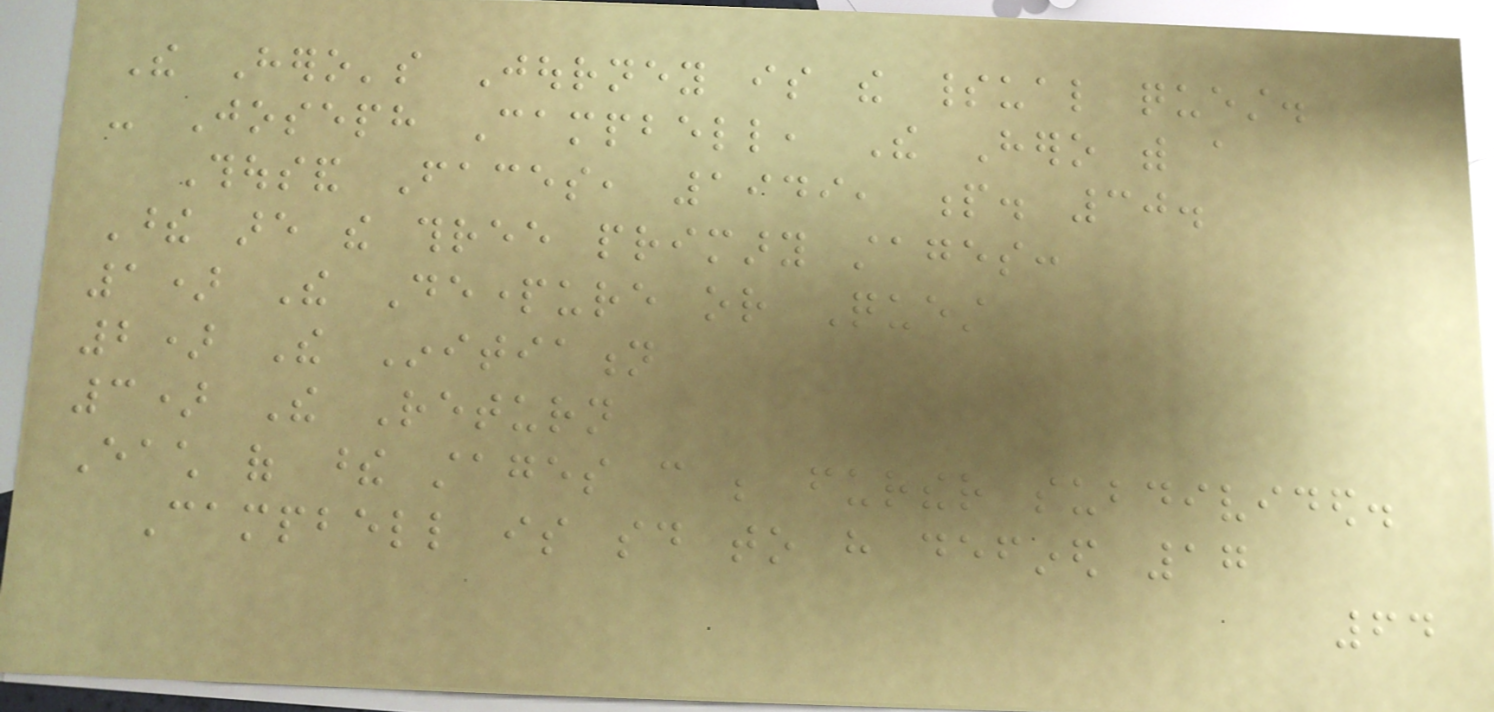The Hero's Journey is the spiritual quest.
- Joseph Campbell, The Hero with a
Thousand Faces, 1949, p. 30.
These are the three primary stages:
1) The Departure or Quest
2) The Initiation
3) The Return
Each of these stages can be further subdivided.
Campbell is said to have defined 17
64
